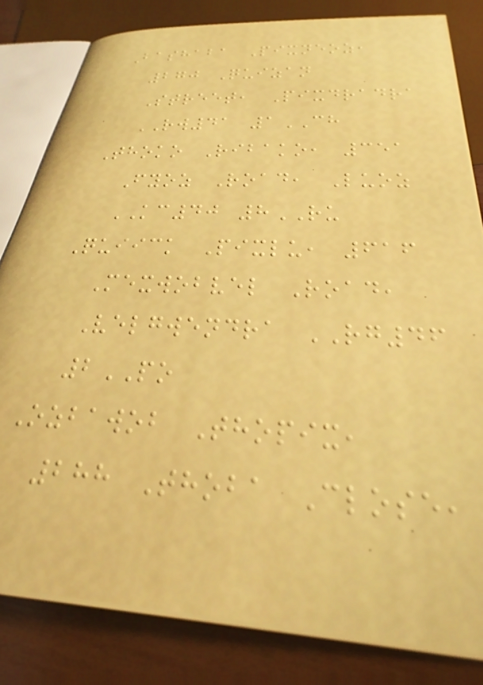Bashaba Pixneoz,
270 Quizan
Street, Pixdradra
RW41 1CH
Thoko Ribako, 351
Fyoz Road, Luoz
KC40 8RU
Quiick Pixlu, 616
Mexwobvel Road,
Velgwendra RG46
2PO
Ozbawob Thopix,
288 Thoba Close,
